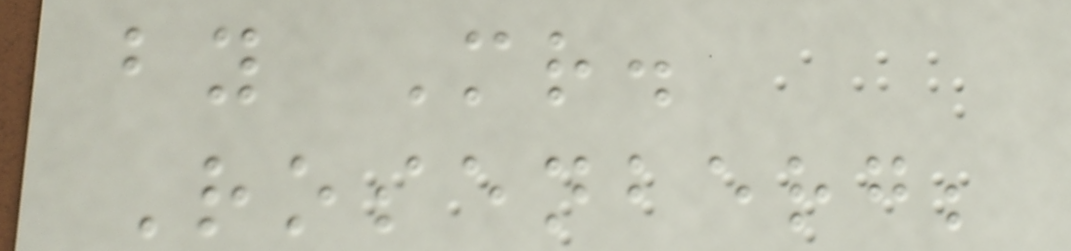by Mr.
Rosenberg;
